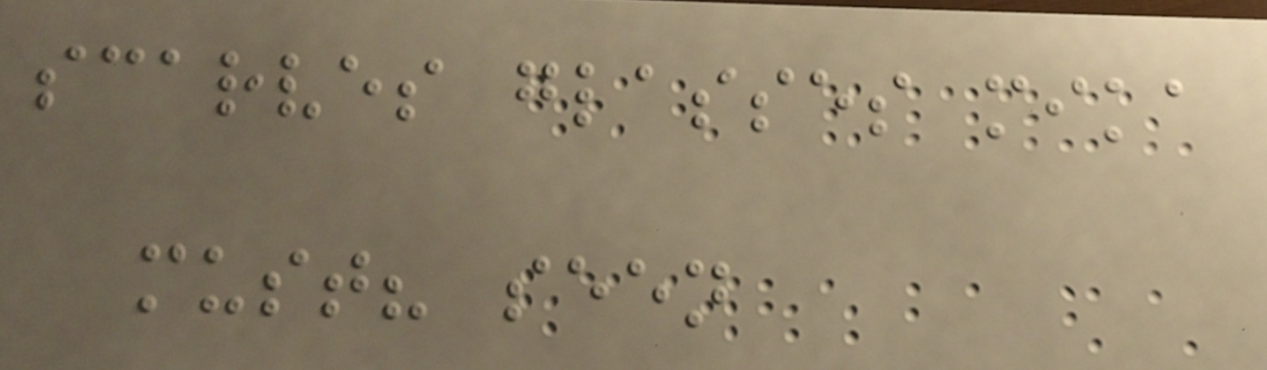scarves glasses mika
must? seen
